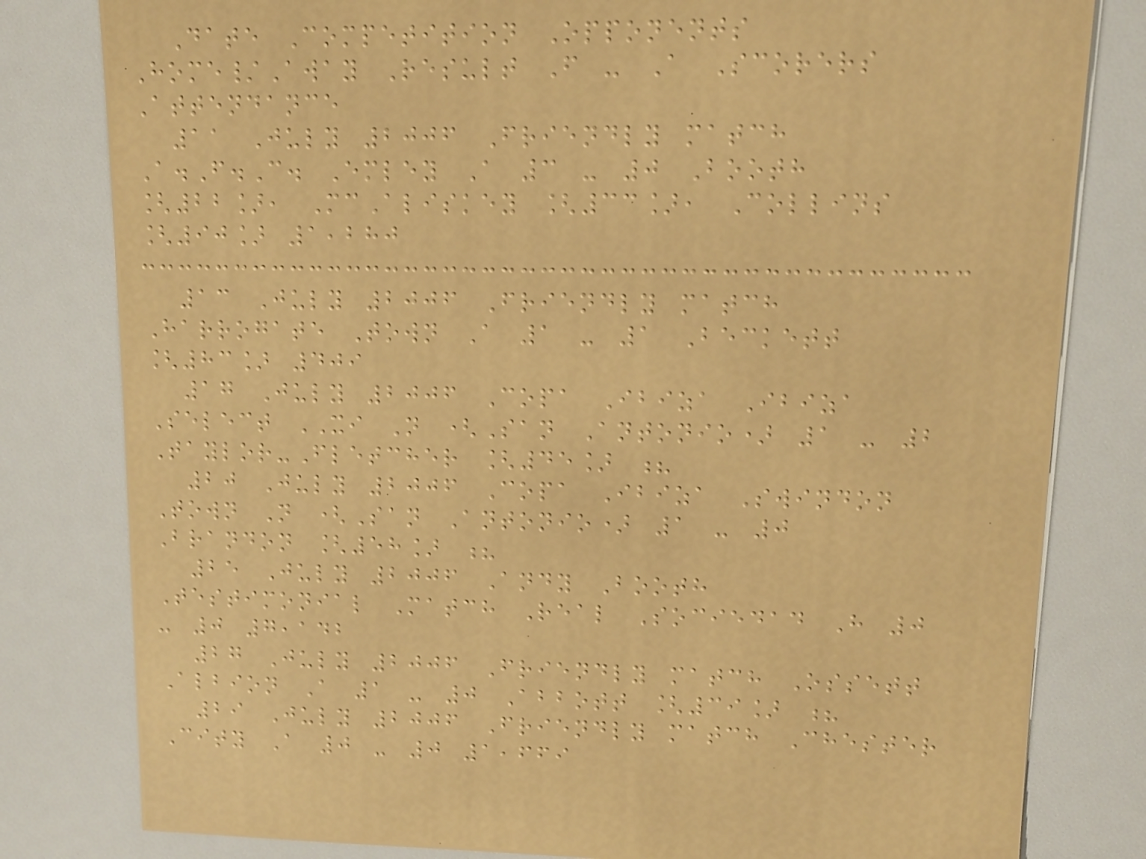Date Competition Opponents
Home/Away Result F - A Scorers
Attendance
11 July 2006 Friendly match
A.F.C. Emley A 3 - 0 Booth
[22], McAliskey [33], Collins
[90] 1,280
13 July 2006 Friendly match
Harrogate Town A 1 - 1 Beckett
[83] 409
17 July 2006 Copa Ibiza Ibiza
Select XI N (San Antonio) 1 - 2
Taylor-Fletcher [45] ?
20 July 2006 Copa Ibiza Swindon
Town N (San Antonio) 1 - 0
Brandon [58] ?
25 July 2006 Andy Booth
Testimonial Match Real Sociedad H 0
- 0 7,142
27 July 2006 Friendly match Ossett
Albion A 1 - 0 Abbott [39] ?
29 July 2006 Friendly match Chester
City A 0 - 0 1,669
